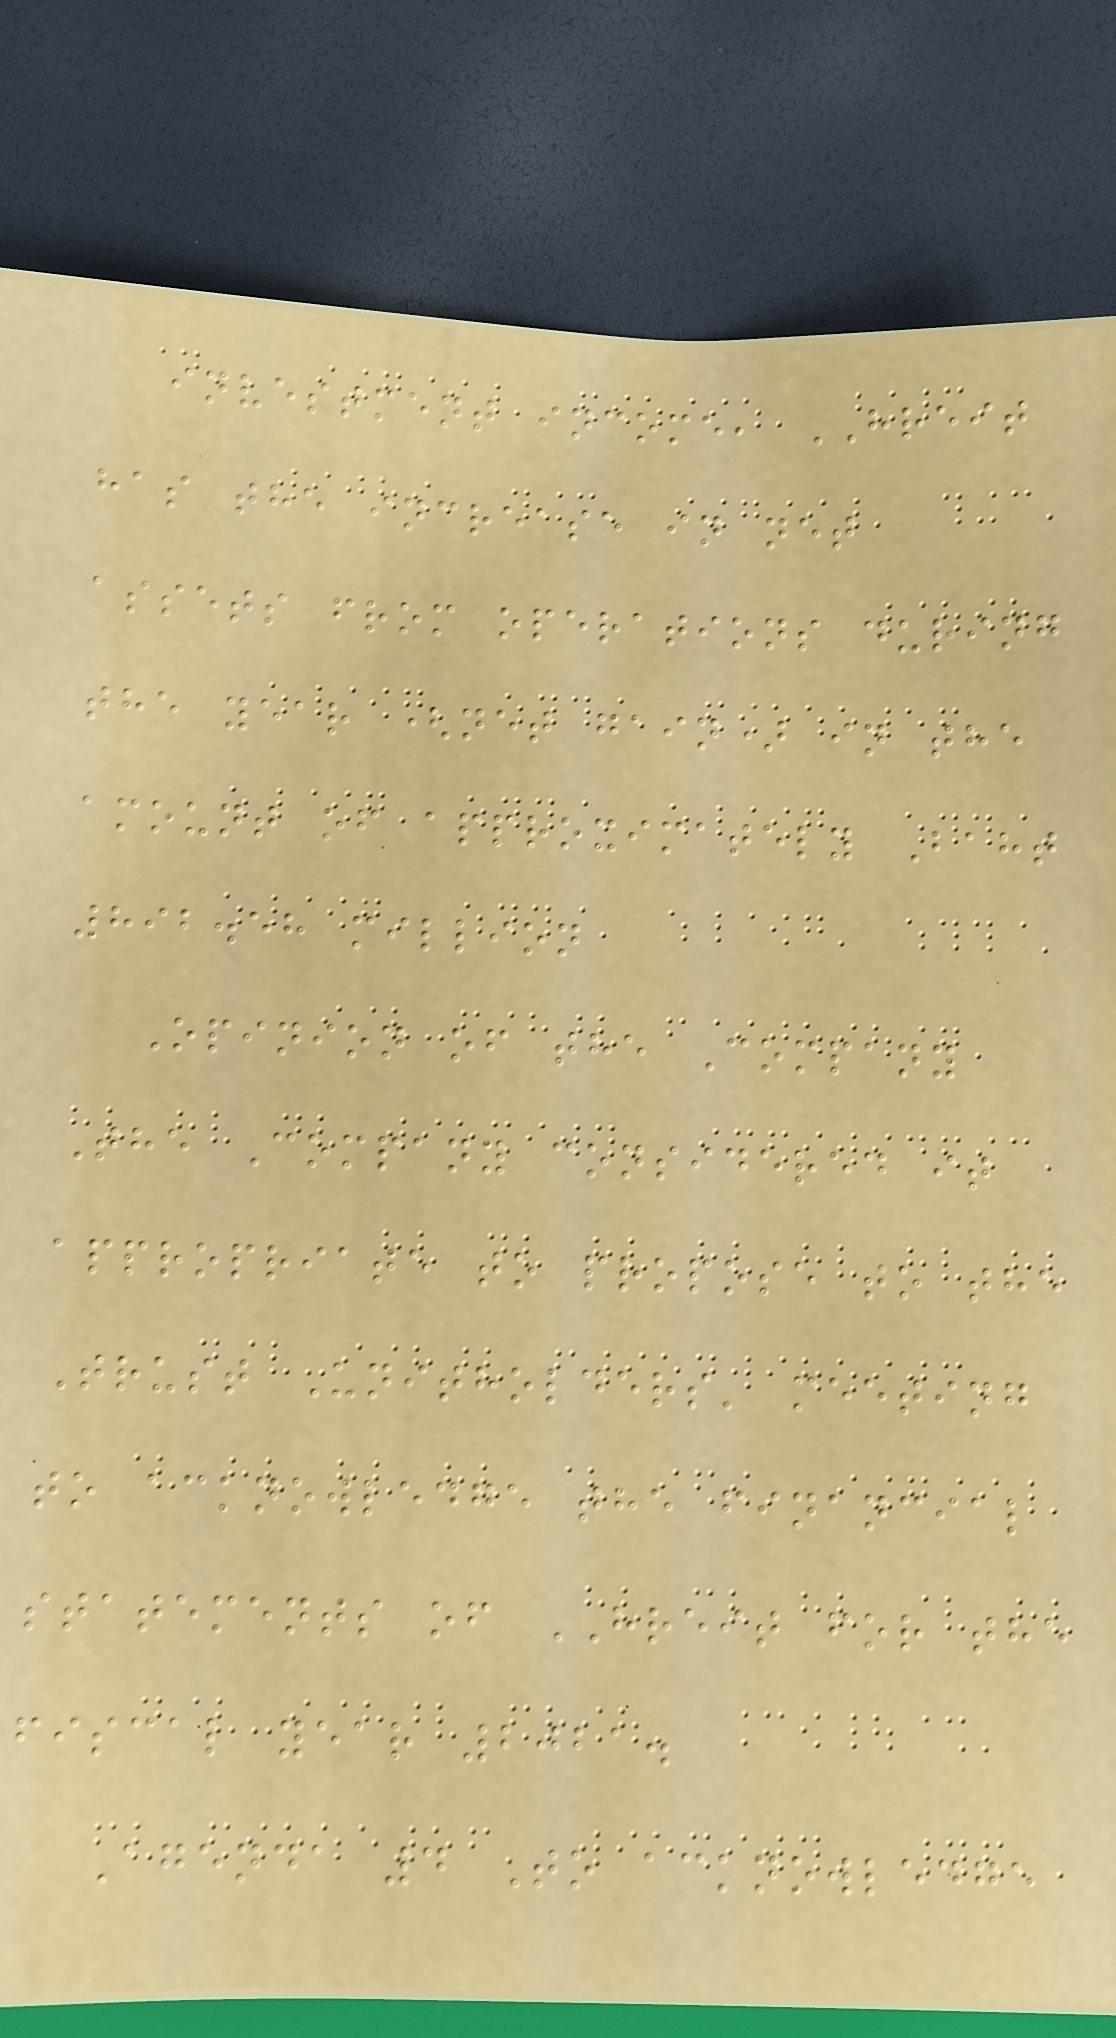investment income, HREIT
has the increase in net
assets from operations during
the year (net gain) in the
amount of approximately Baht
892.58 million
Opinion of the Company
The Company considered it
appropriate to propose to the
Trust Unitholders' meeting
to acknowledge the financial
statements of HREIT for the
fiscal year 2021.
Agenda 4 To acknowledge
